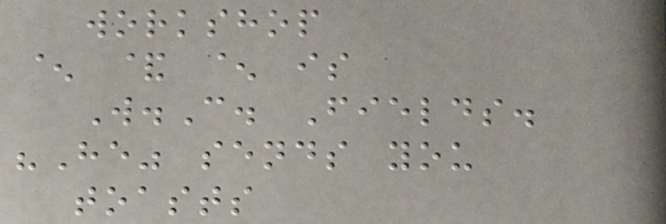workshop
^ & ^ is
W.C. Fields.
"He" sends you
toasts
